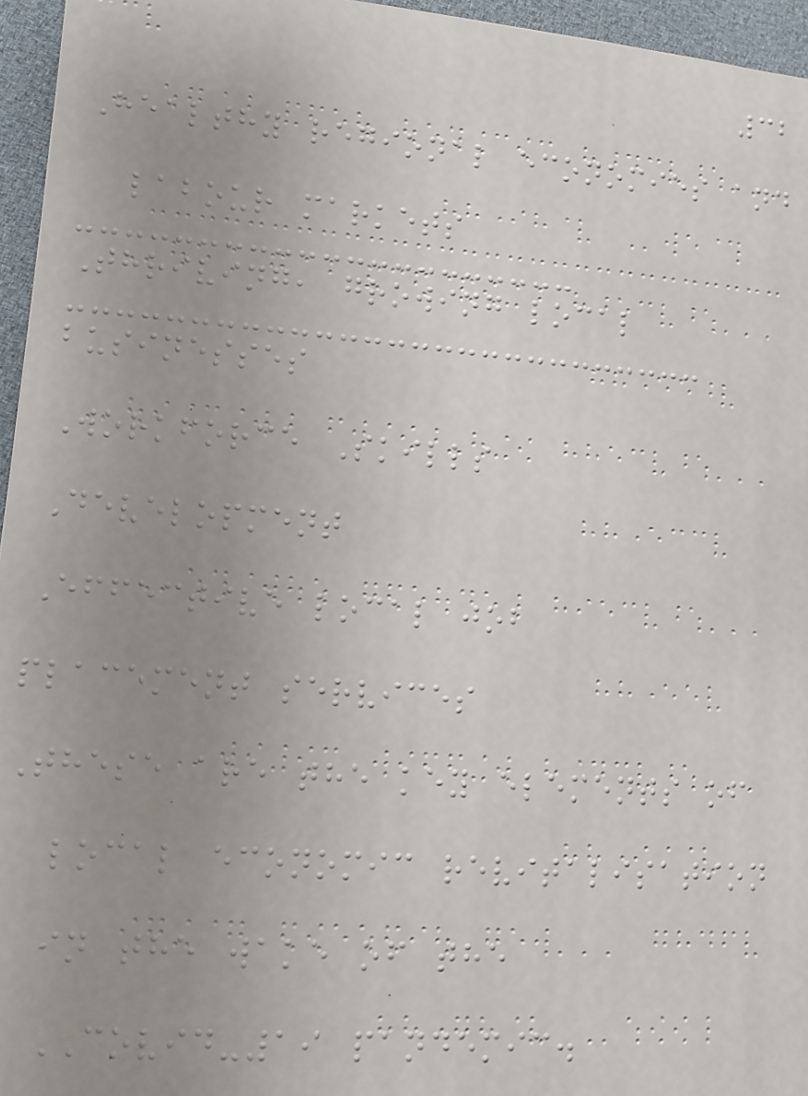32
Healthy regional economies and
labour markets
Thriving, growing local
businesses
Workforce Skills
Development
Effective local job
placement services
These are the key elements of
local economic revitalisation
in the wake of the
COVID-19 pandemic.
